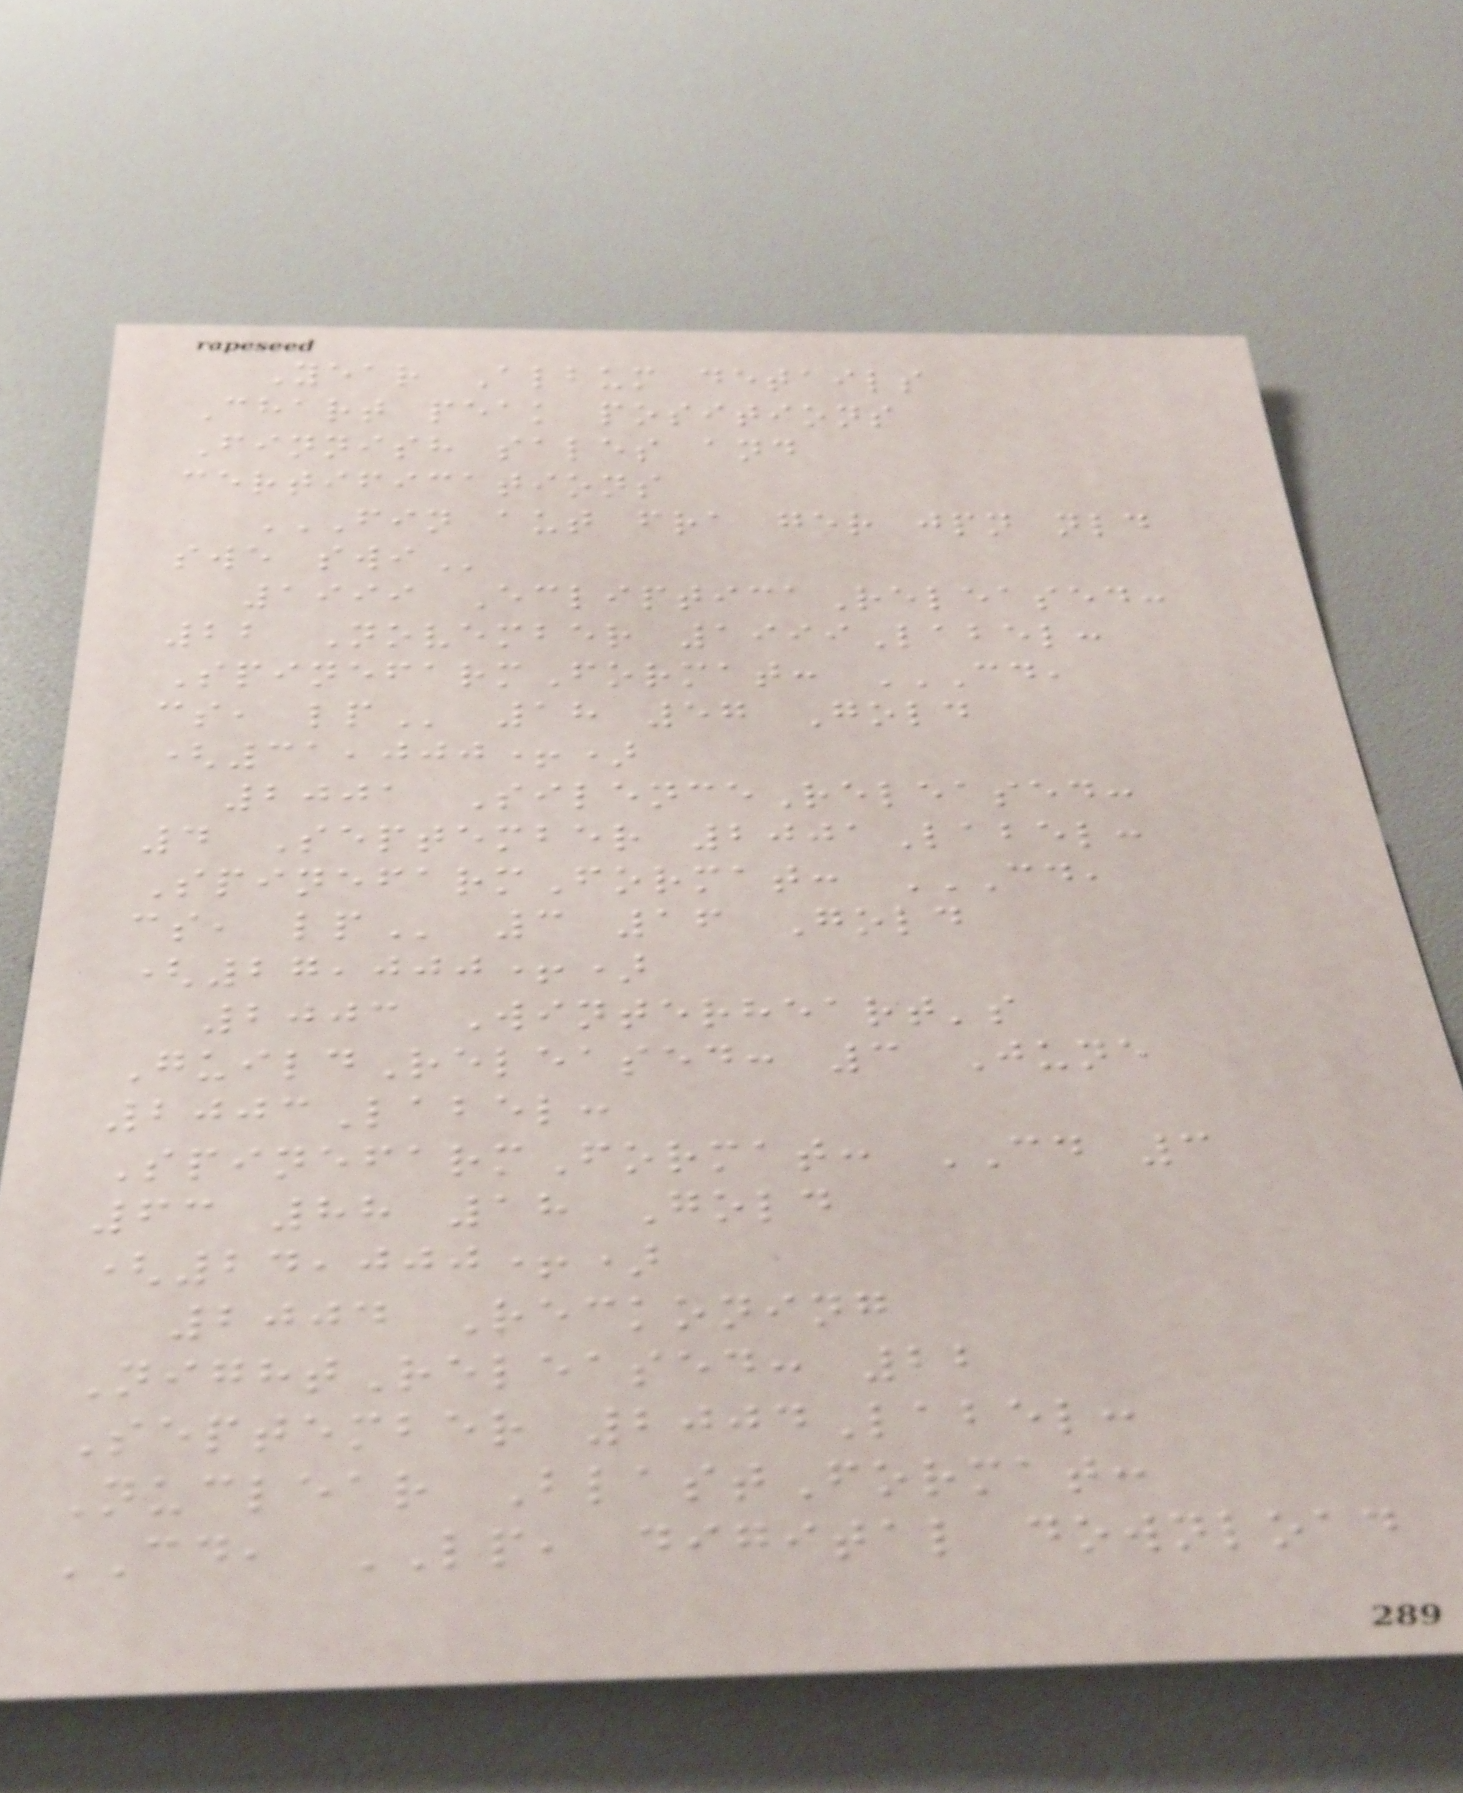Year Album details
Chart peak positions
Finnish sales and
certifications
FIN AUT FRA GER JPN NLD
SWE SWI
1999 EclipticaReleased:
22 November 1999Label:
SpinefarmFormat: CD,
CS, LP 18 57 Gold
(31,000+)
2001 SilenceReleased:
4 September 2001Label:
SpinefarmFormat: CD,
CS, LP 3 16 Gold
(27,000+)
2003 Winterheart's
GuildReleased: 3 June
2003Label:
SpinefarmFormat: CD 3
63 88 18 Gold
(24,000+)
2004 Reckoning
NightReleased: 22
September 2004Label:
Nuclear BlastFormat:
CD, LP, digital download
